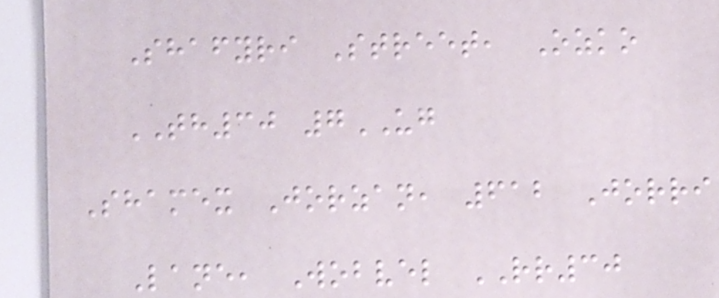Shafyri Street, Ozko
TH30 7UG
Shamex Jorzan, 612 Jorri
Lane, Wobvel RR30
